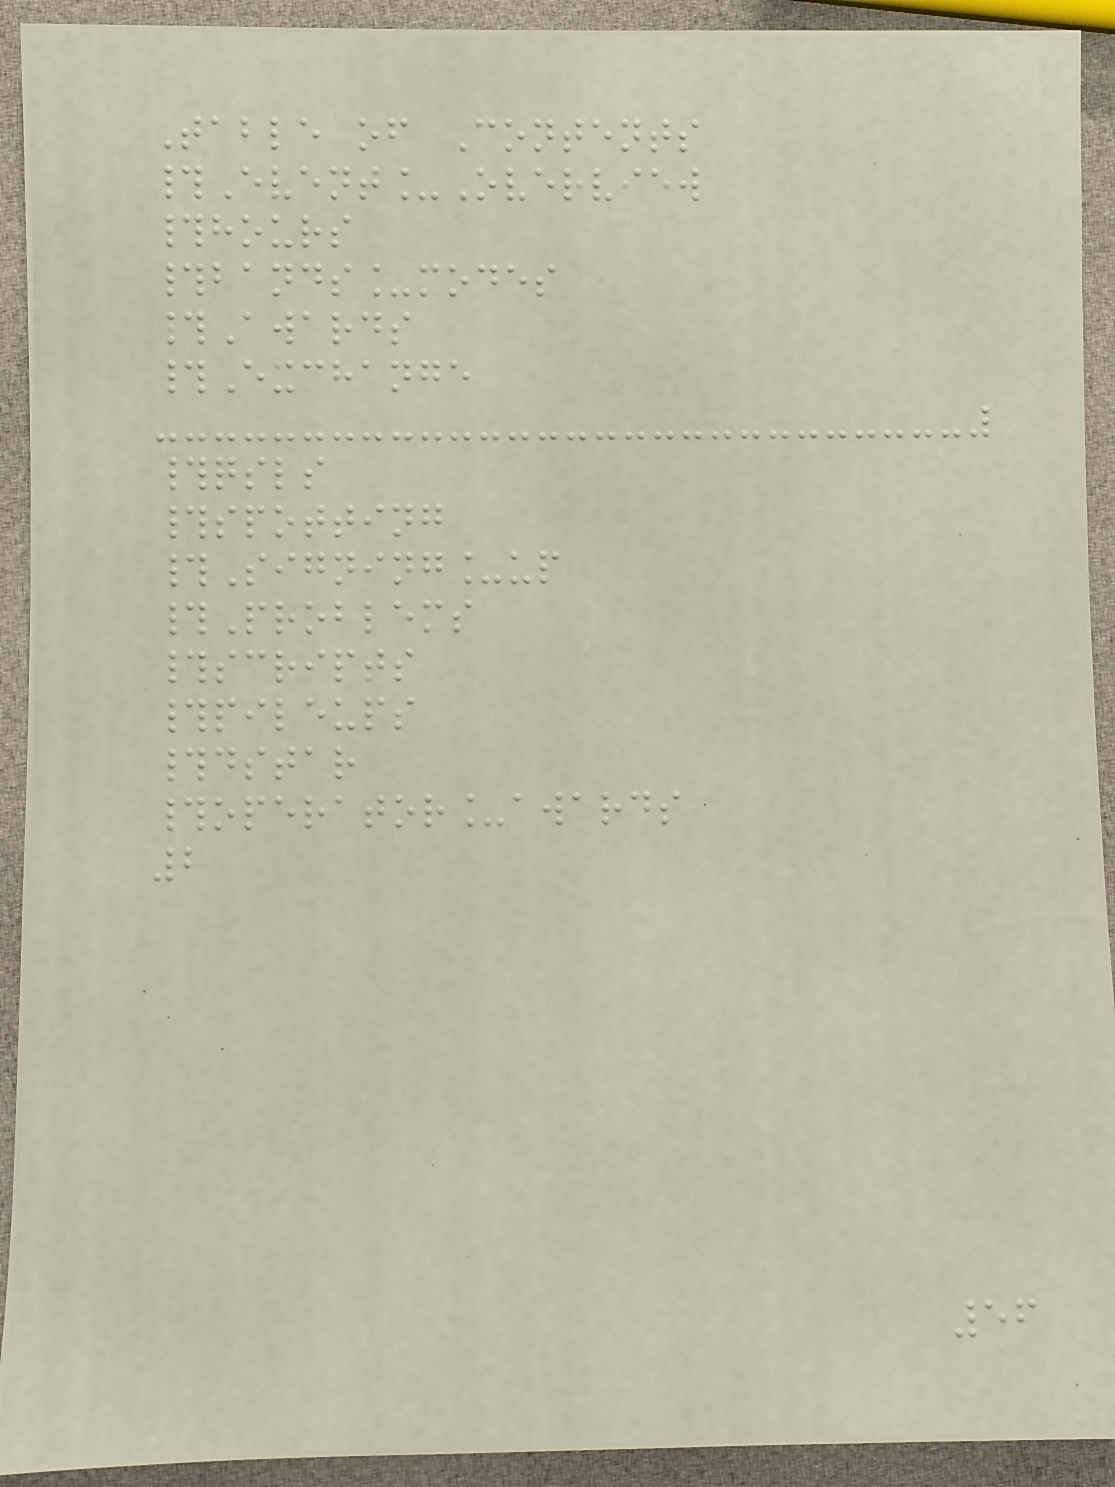Table of Contents
#Event_Overview
#hours
#bands_modes
#Awards
#Exchange
#qsls
#spotting
#Signing_up
#Problems
#scripts
#pileups
#dstar
#operator_awards
2
56
